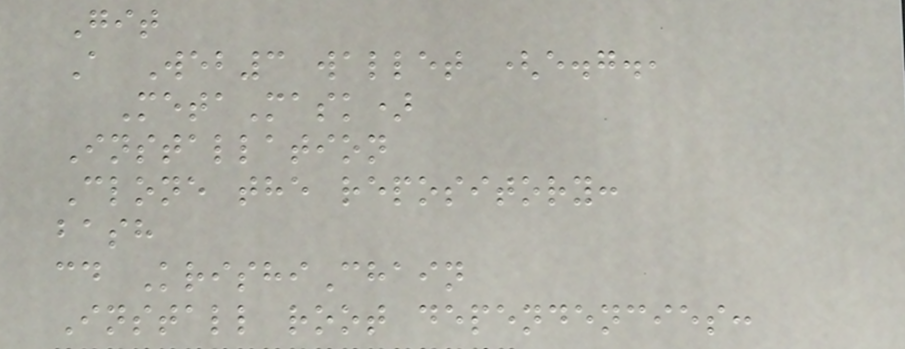Git
A Web3 wallet (e.g.,
MetaMask)
Installation
Clone the repository:
bash
cd KrishiChain
Install root dependencies:
